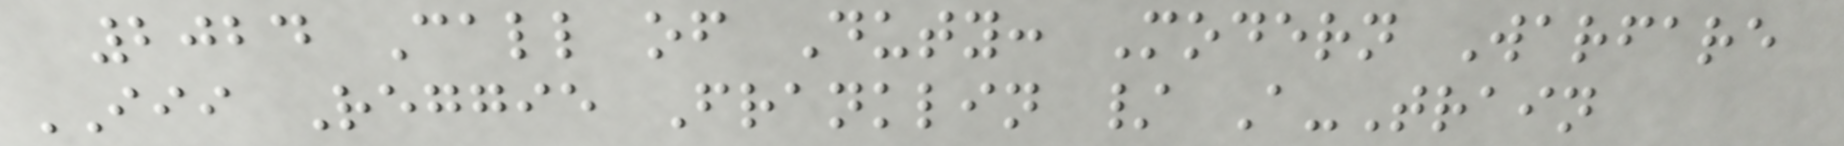2024 Call of Duty: Modern Warfare
III Reggie Franklin / A-Train
